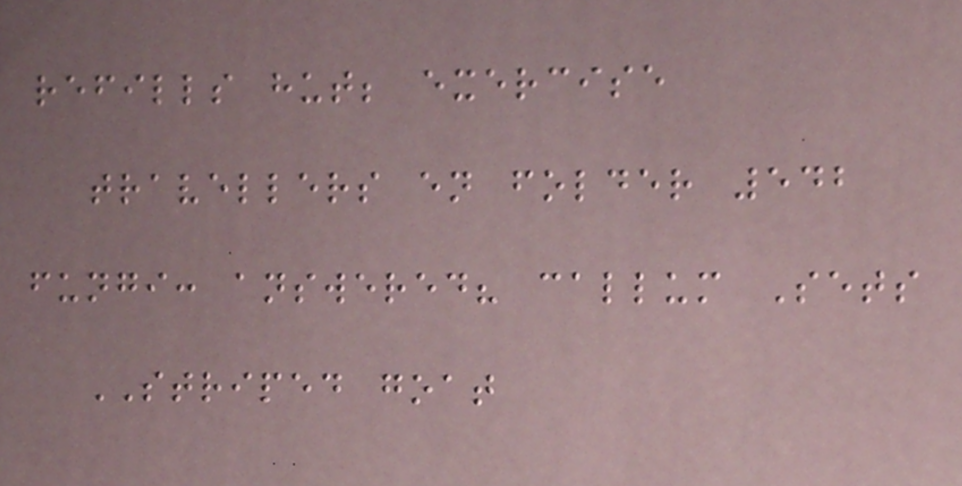refills hut; exercise
travellers en folder 542
fungi: answered? callum Sets
STRIPED goat
